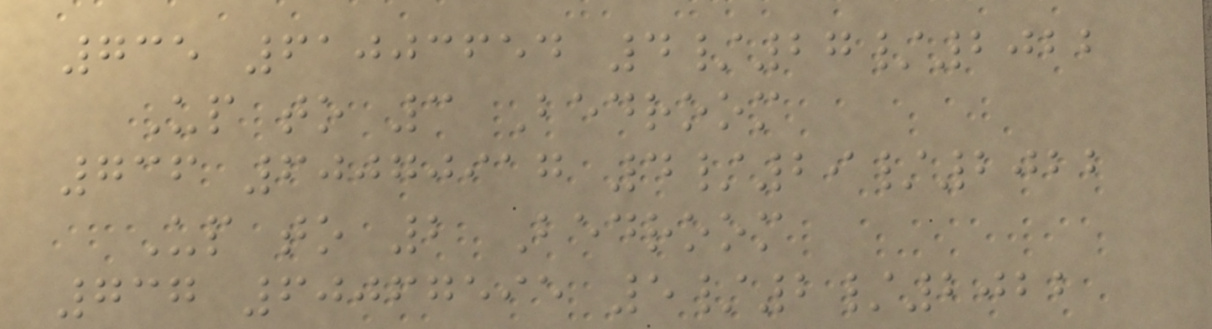735 61003654 4/27/2022
Up to 3 Bedroom
736 60070917 4/29/2022
Up to 2 Bedroom
737 60067595 5/2/2022
